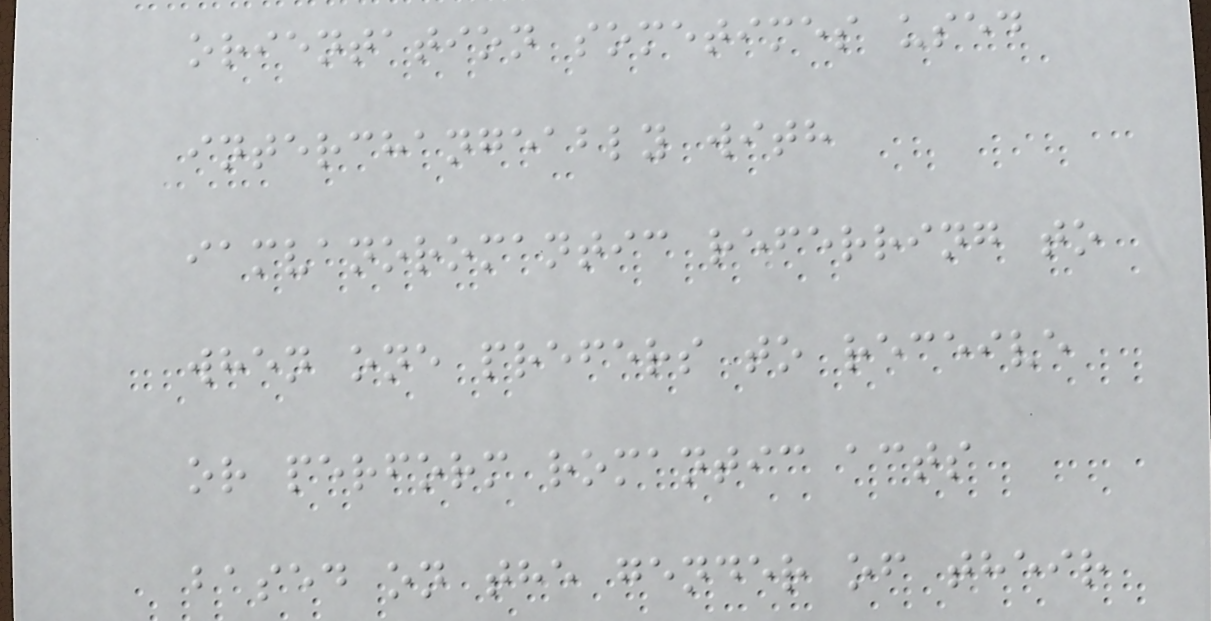orientation sometimes used
interchangeably with
iamvanoromantic referring to
when one prefers to receive
or perform romantic acts
based on the gender of their
